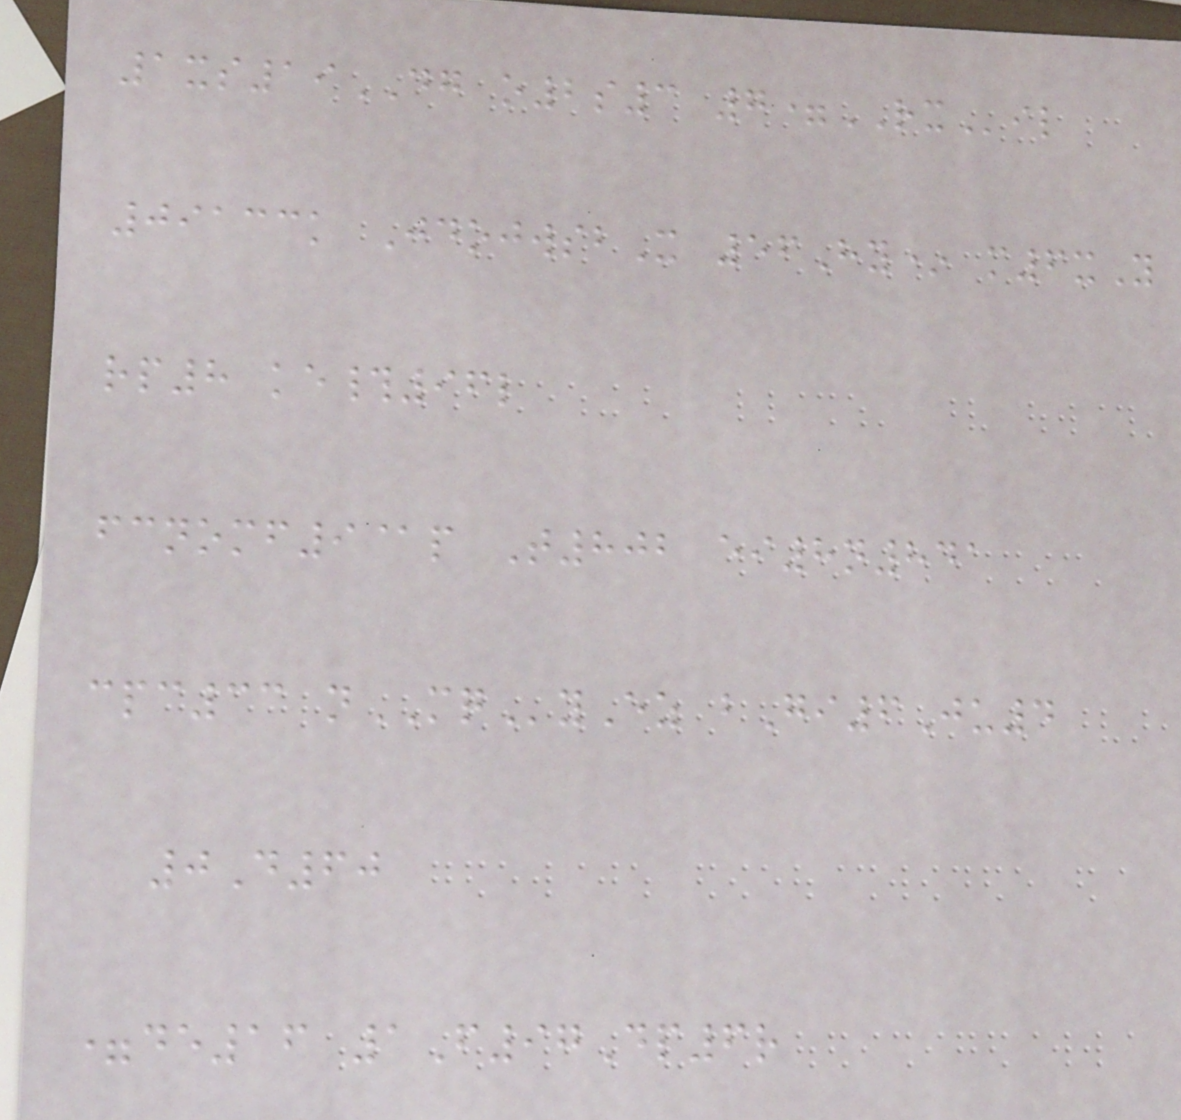1xs19DG o2s3 7=RXil
09133k JdojwsbX 56Hy* m6xY
rp8 ke#96l
fcnomf9@p T802 ei8n841
cpc33 nMQyEz bGi6Ju4
0D60
=de16 1F97Dp6r
